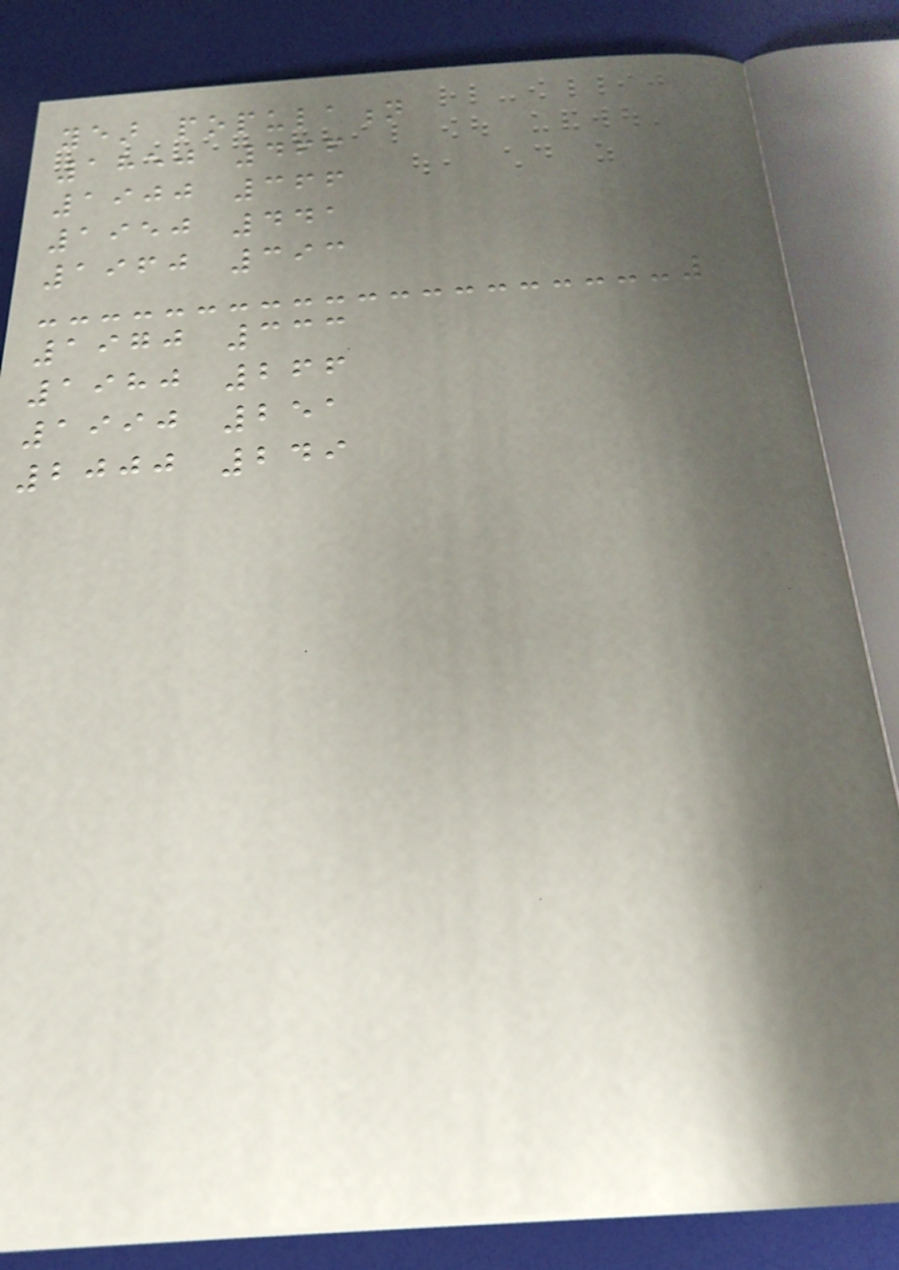year population
1850 466
1900 366
1950 441
1960 393
1970 333
1980 266
1990 251
2000 249
